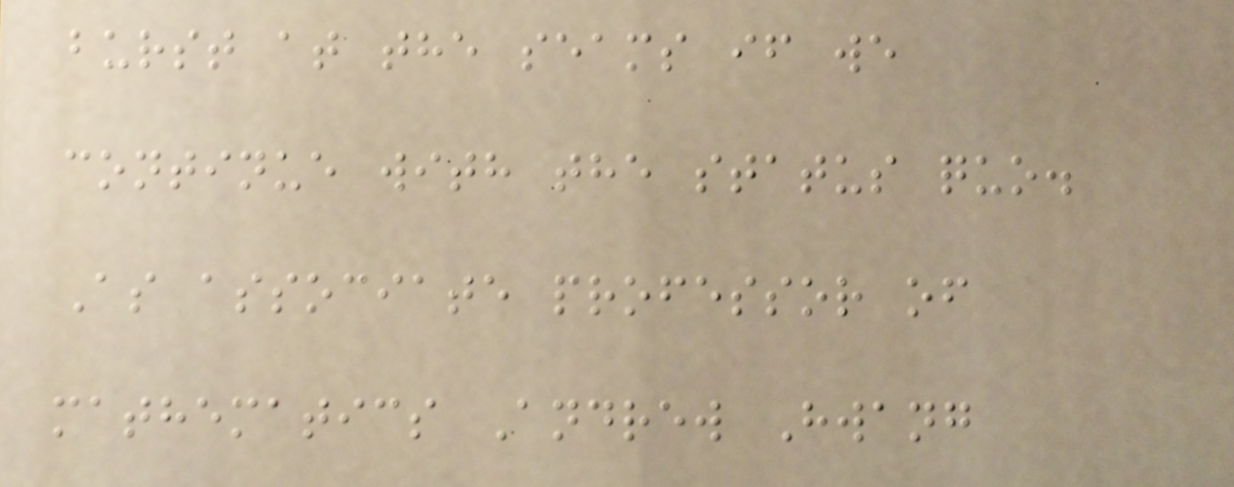burst at the seams if we
continue with the status quo.
As associate professor of
mathematics Andrew Hwang
